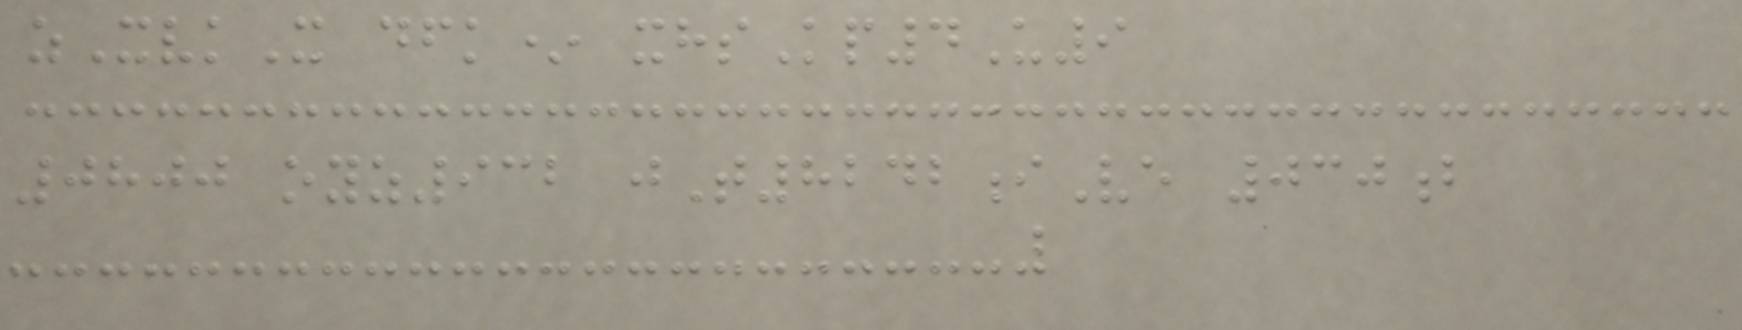zXvkX dfk* xhsKp4U9
0800 oyz932 jT8242iVe 030b
